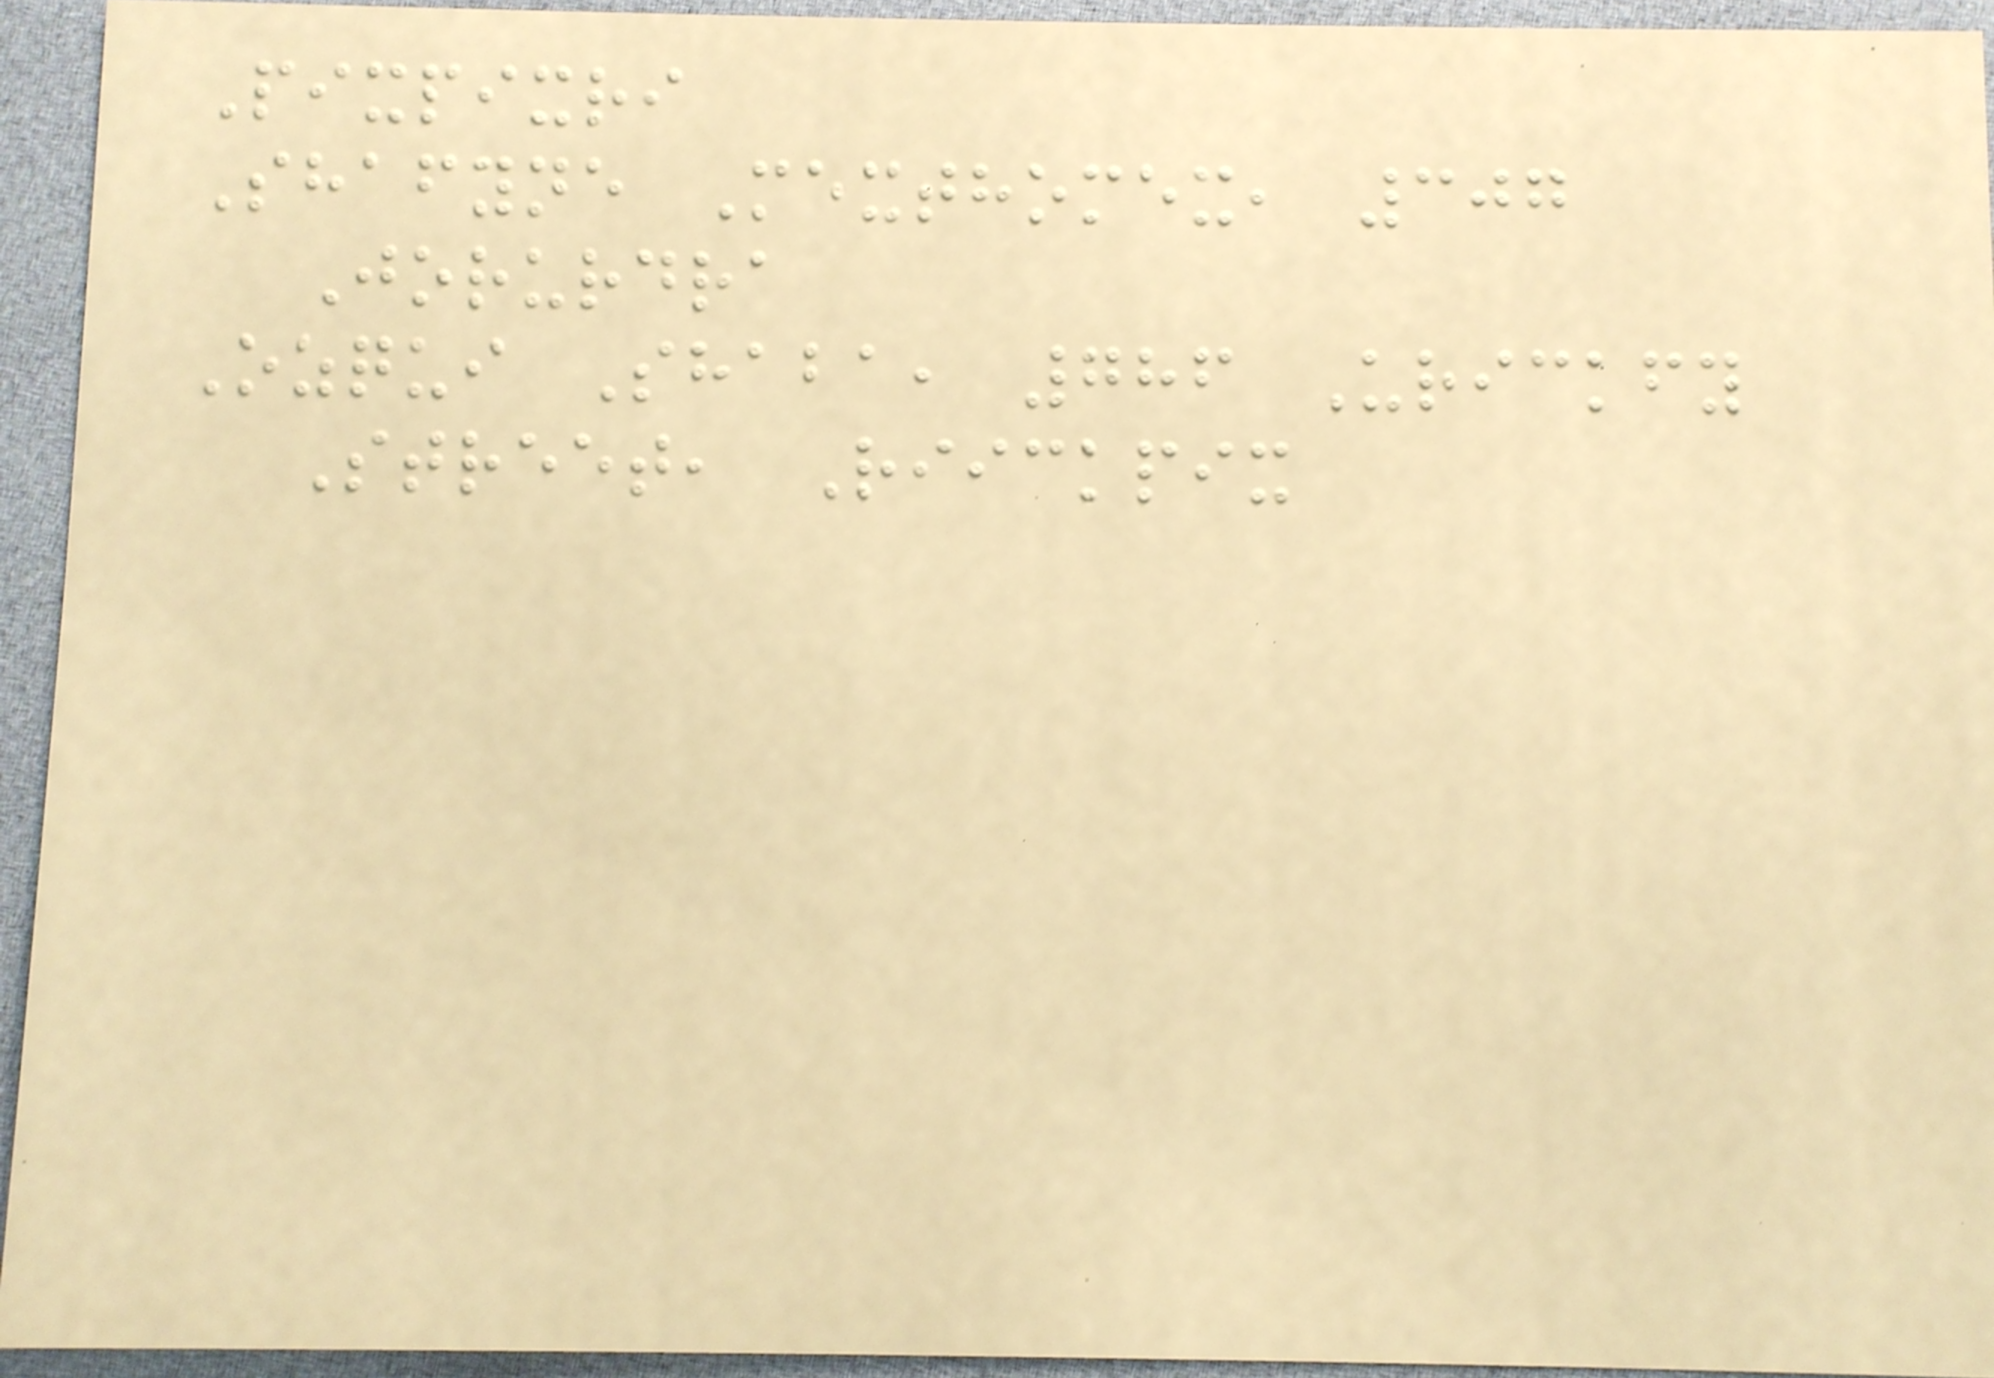Pixpixri
Shafyne Mexthomex, 307
Jorurdra
Ozqui Shaba, 786 Urickfy
Street, Riickpix
